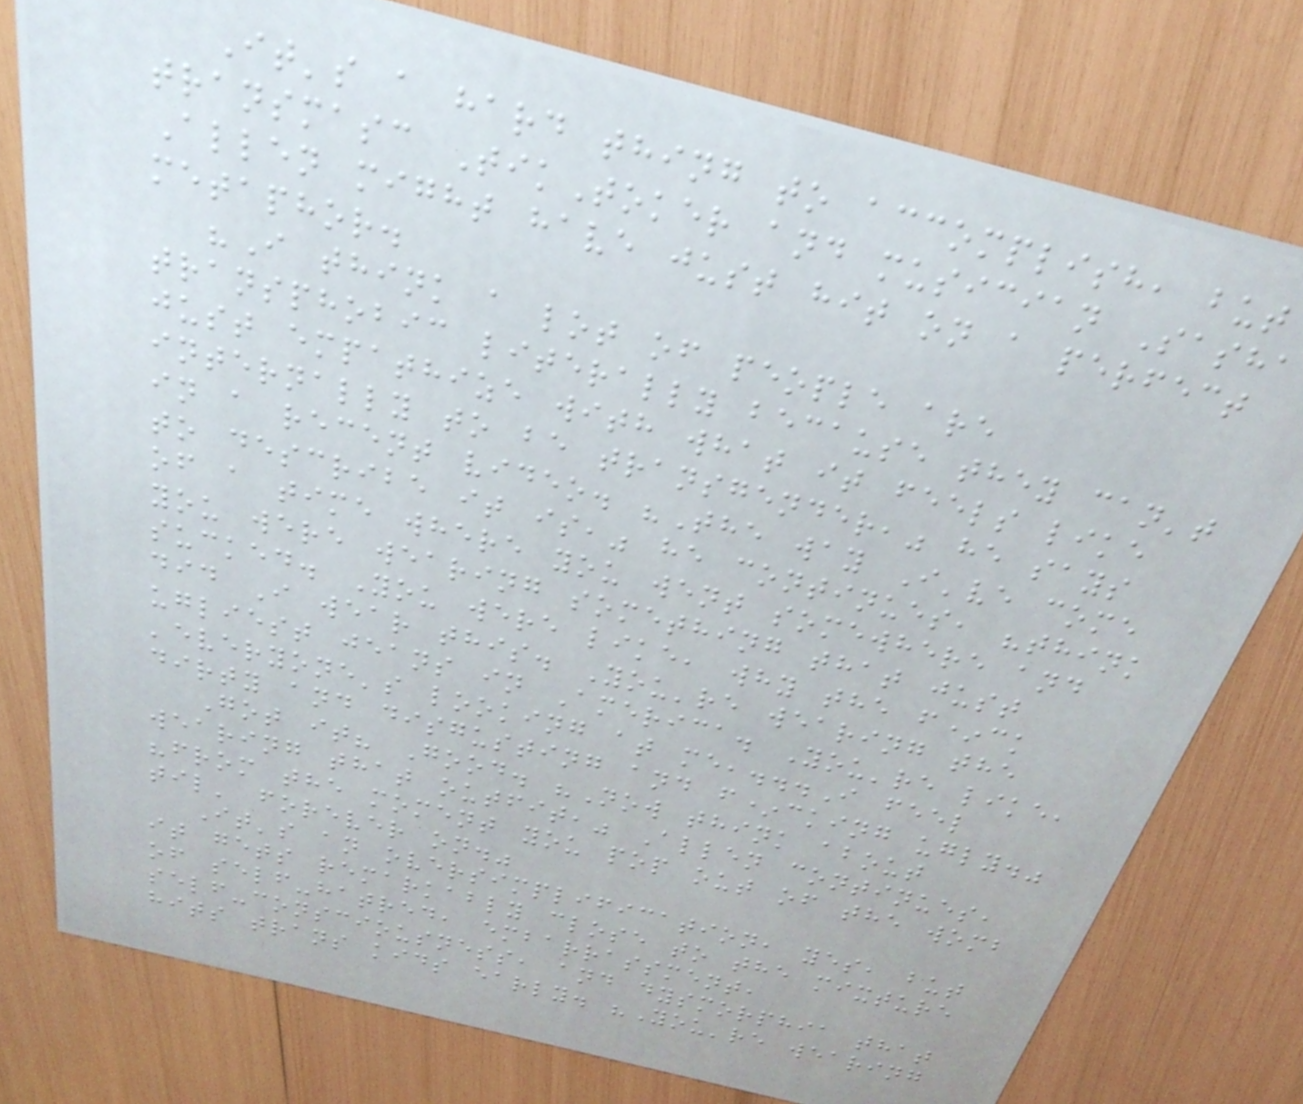It's a hard thing to accomplish, but
transmasc TikToker and musician Sasha
Allen might have just hit on a perfect
metaphor.
"I think a lot of people are
transphobic literally because they can't
just empathize with what it feels like
internally to be transgender," he says
in a recent video. "The way I've come
to describe it is," he continues, "think
of a time where you went somewhere and
you were wearing something that just
sucked. You were like, why the f*ck
did I wear this. You're wearing the
ugliest jeans in America. You're like,
'everyone's looking at me,...I feel
dirty and disgusting and f*cking ugly."
Got it? Good. "Now think about
wearing that outfit," Allen continues,
"from the moment you pop out of the womb
til' forever on."
It's an oversimplification, yes, but
it gets remarkably close to the mixture
of self-hatred, embarrassment,
self-consciousness, and dysmorphia that
hits trans kids early. "You're wearing
